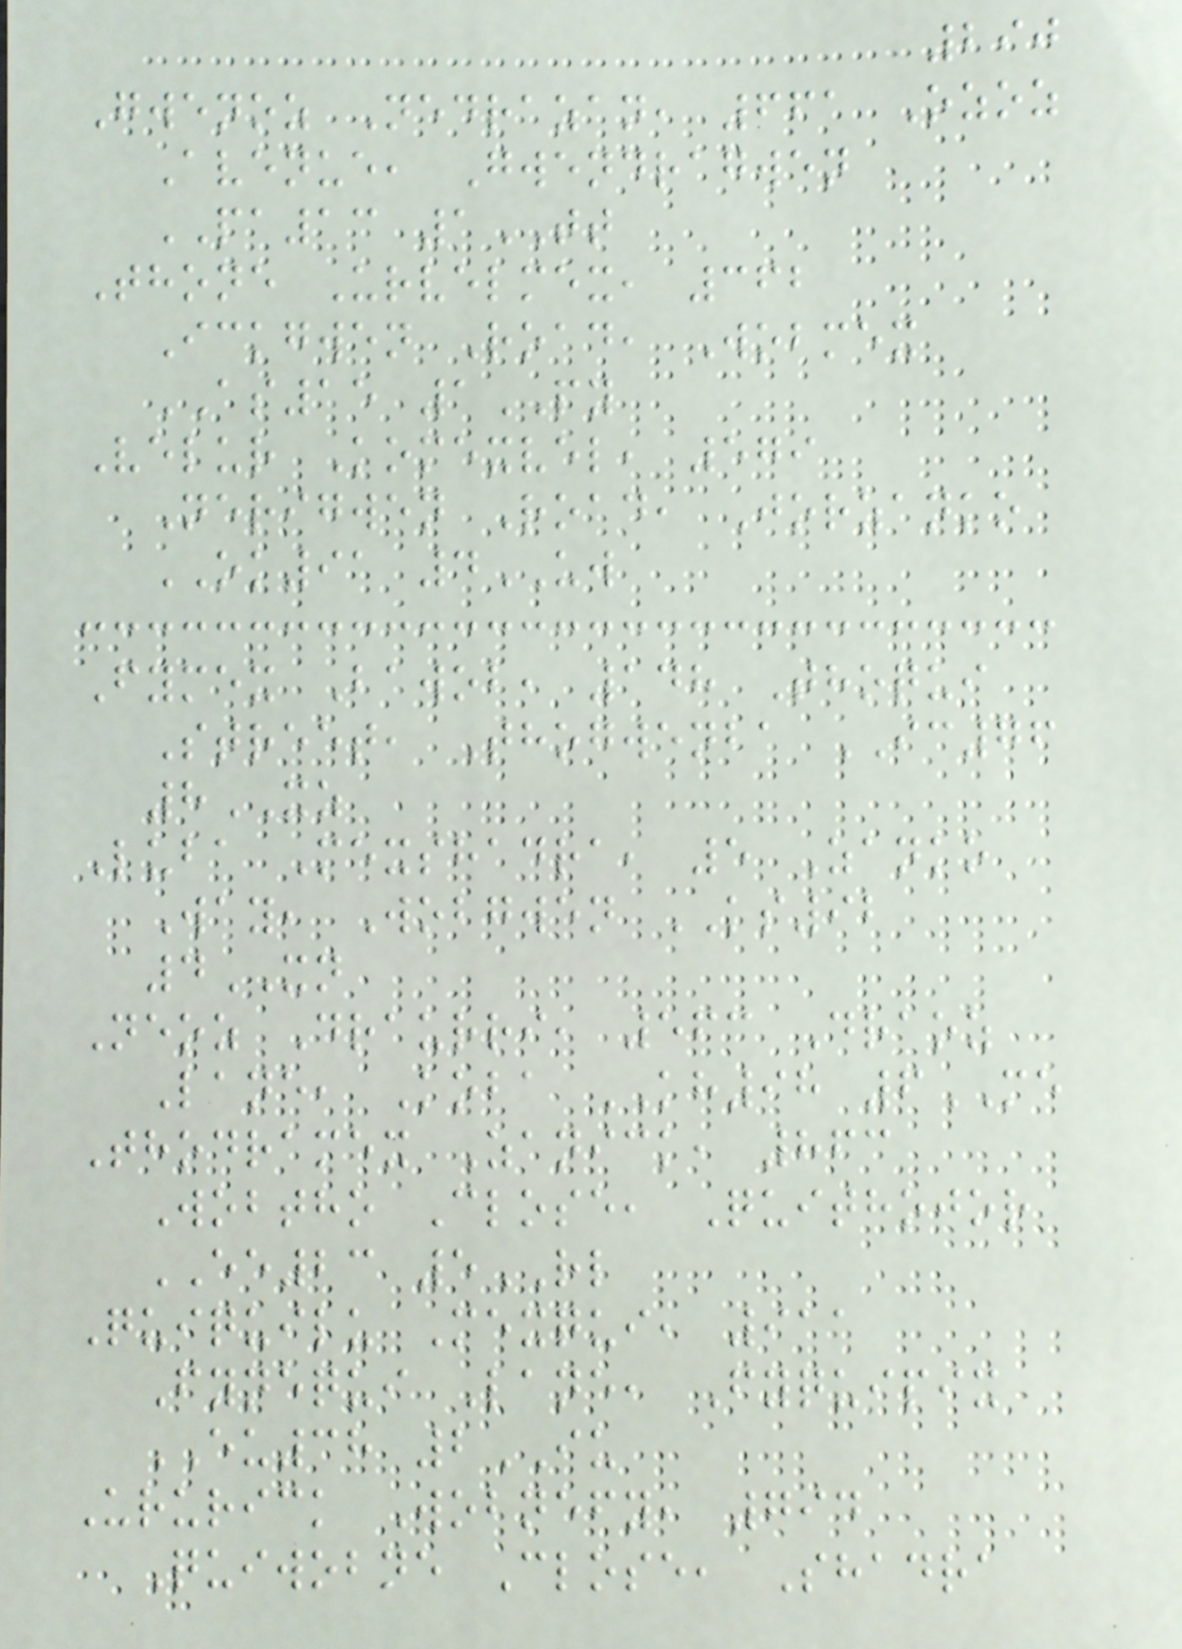290
Gwenoz Nedrazan, 661 Ozoz
Avenue, Gwendragwen
PA13 1TT
Thone Urvelmex, 362
Ickgwen Road, Wobmex
AS15 1PY
Velur Komexvel, 579
Nerigwen Road, Jorzanko
OK91 4UW
Fymex Bawob, 148 Thoqui
Street, Thogwenba IC76
8XZ
Luba Mexshadra, 5 Zanko
Way, Wobgwen KS92
4XN
Neoz Draurri, 563 Draoz
Lane, Koba KH98 6ME
Thodramex Zanick, 863
Wobtho Close, Quithojor
EE23 5RL
Quiquilu Mexqui, 911
Fynequi Lane, Fyquipix
EU38 2IU
Ururick Wobnefy, 794
Quiwobne Close, Shadra
